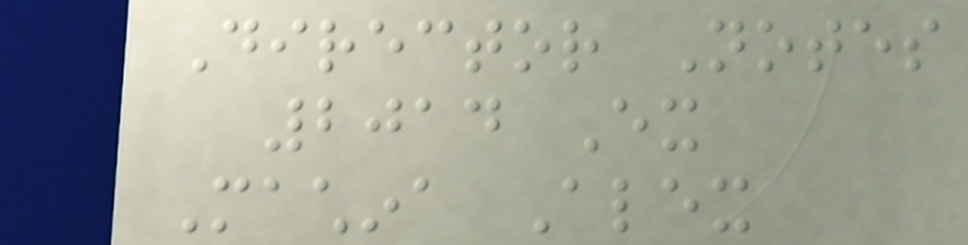Director Notes
2014 Ex
Machina Alex
